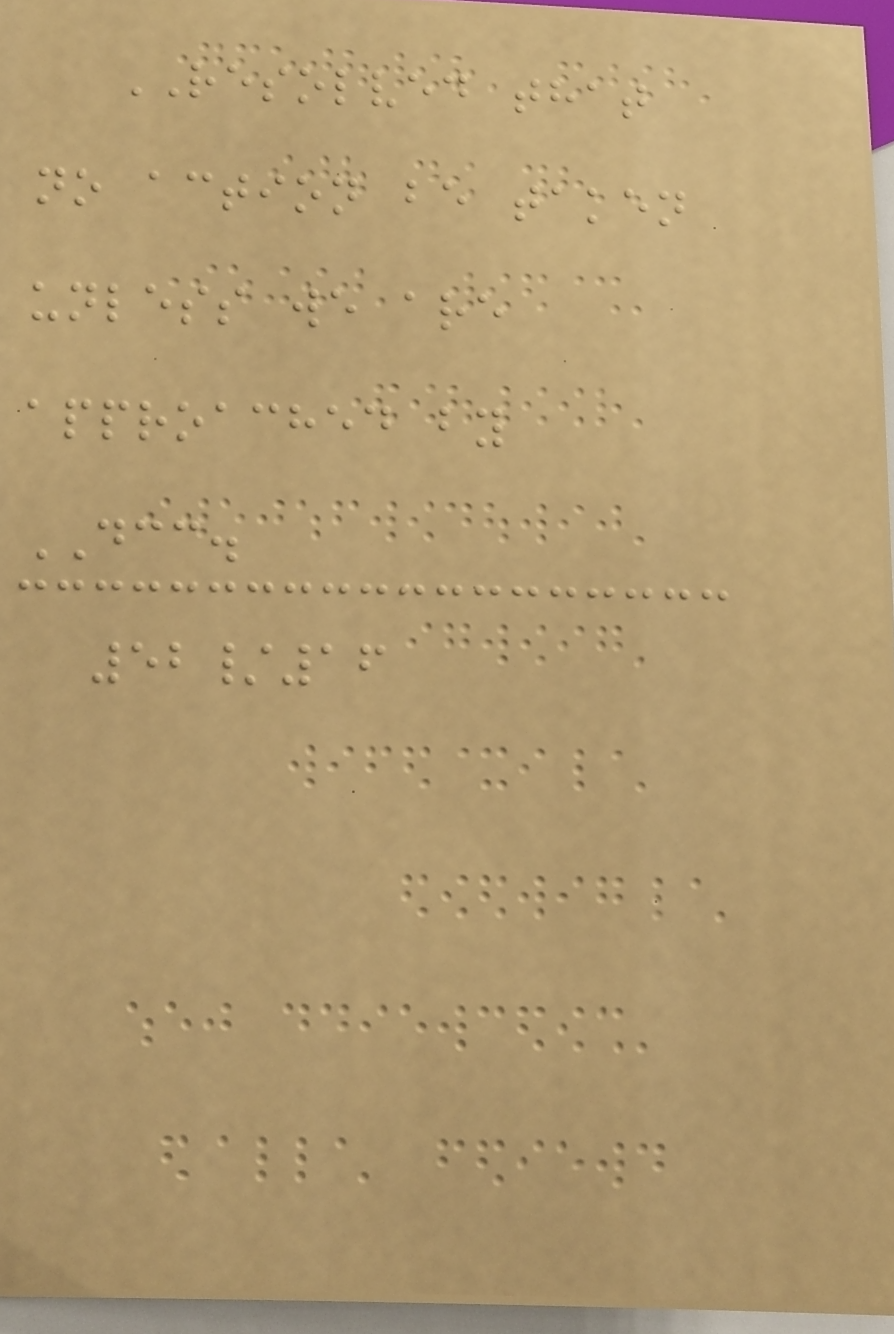RESOLVED that
no action be taken
unless we are
approached by
DCC.
52/16
